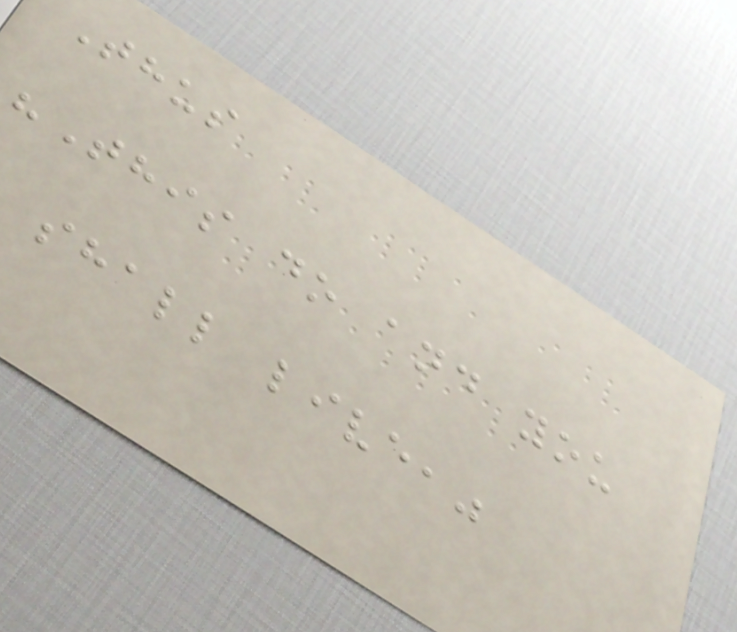Thus
"This do and you
shall live,"
